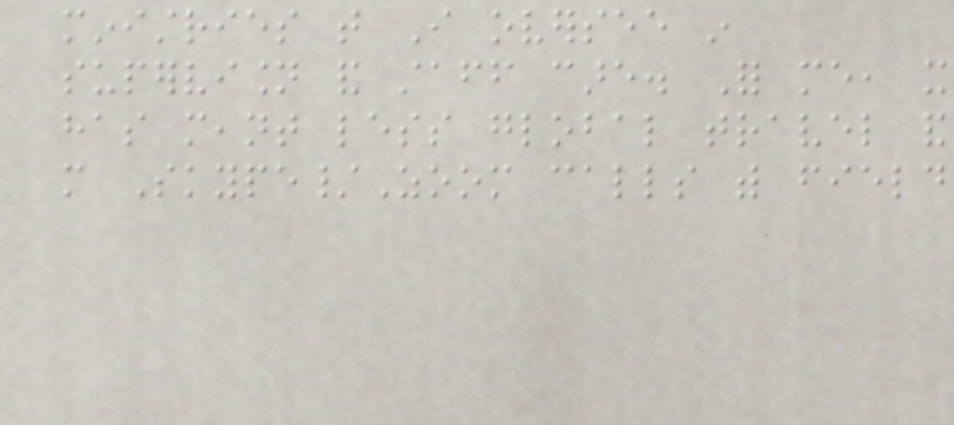ministries that I oversee in
supervision and staff care. For me, it
has meant less global travel and
more Skype/Zoom calls with field
